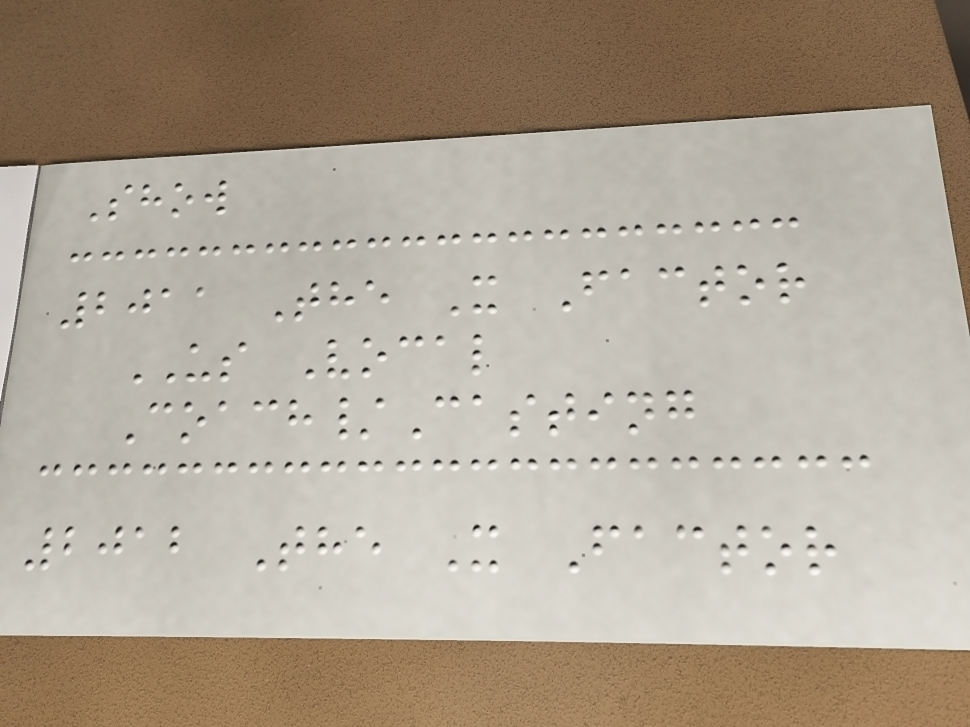Show
2011 The X Factor
US Vocal
Coach/Casting
2012 The X Factor
